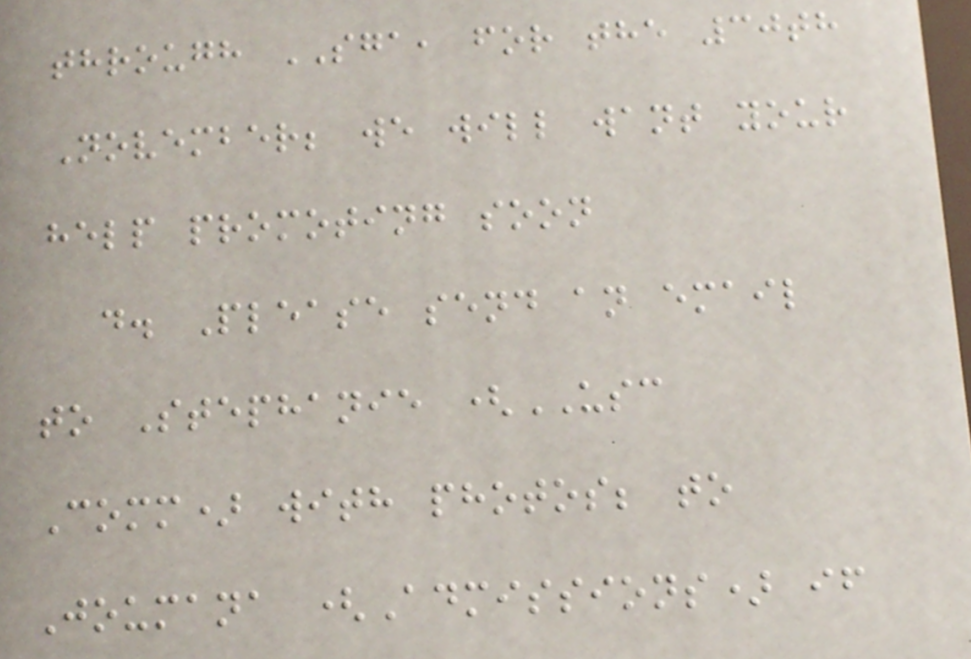through SGA, for the 30th
November; we will want your
help promoting soon
d. Please send an email
to Stephanie (USC
Comm) with photos; to
Joumana (Admissions) if
